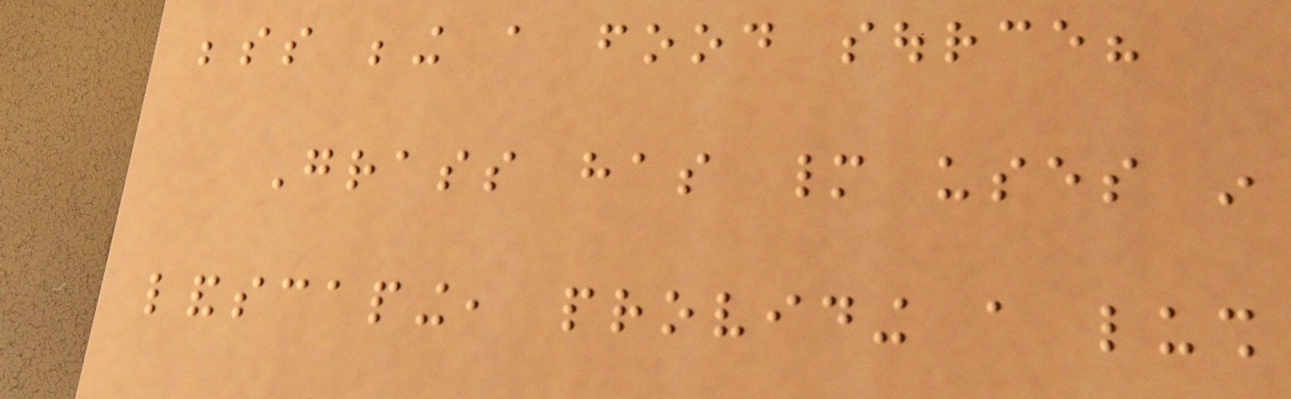besides being a food source?
Grass has many uses in
landscaping, providing a lush
